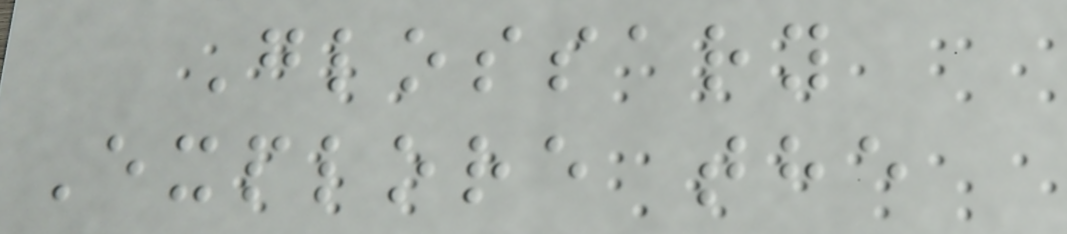Glossary
Explore the
